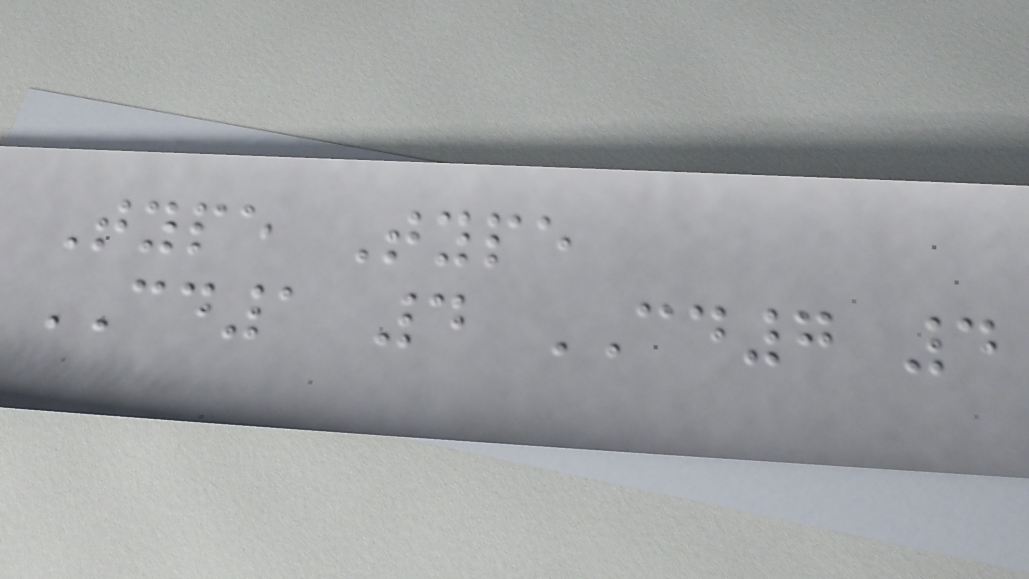Type Type
CD1 4 CD7 4
